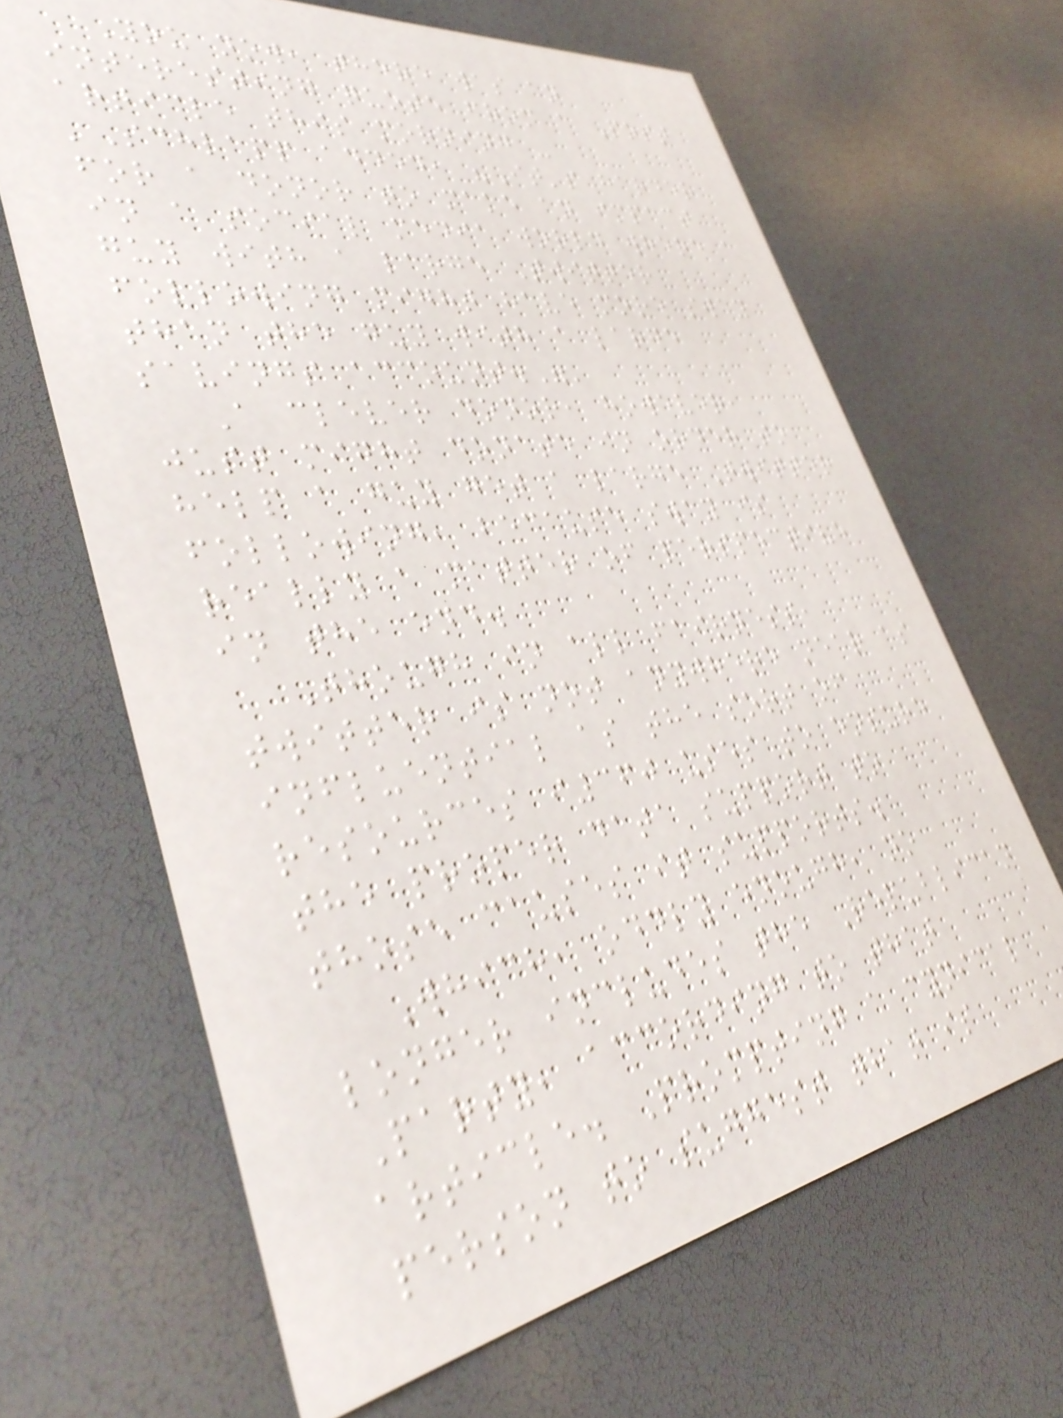You now, there was an
interesting quote from a Post
article this morning -
'Schlapp added, "It's harder
for a donor to make an impact
in a social media world where a
guy with a large Twitter
following might have more sway
than the guy with a large
savings account."'
A clever donor, however,
just might donate in order to
help a guy get a large Twitter
following, because sway is
really a matter of perspective
in the end.
Though in all fairness,
twitter is not anywhere near as
influential as the sort of
resources i360 uses to ensure
the proper data support to
those causes it supports.
Which, oddly enough, no
longer includes the Republican
Party, according to that
article. Prompting a cynical
person to suggest that is
